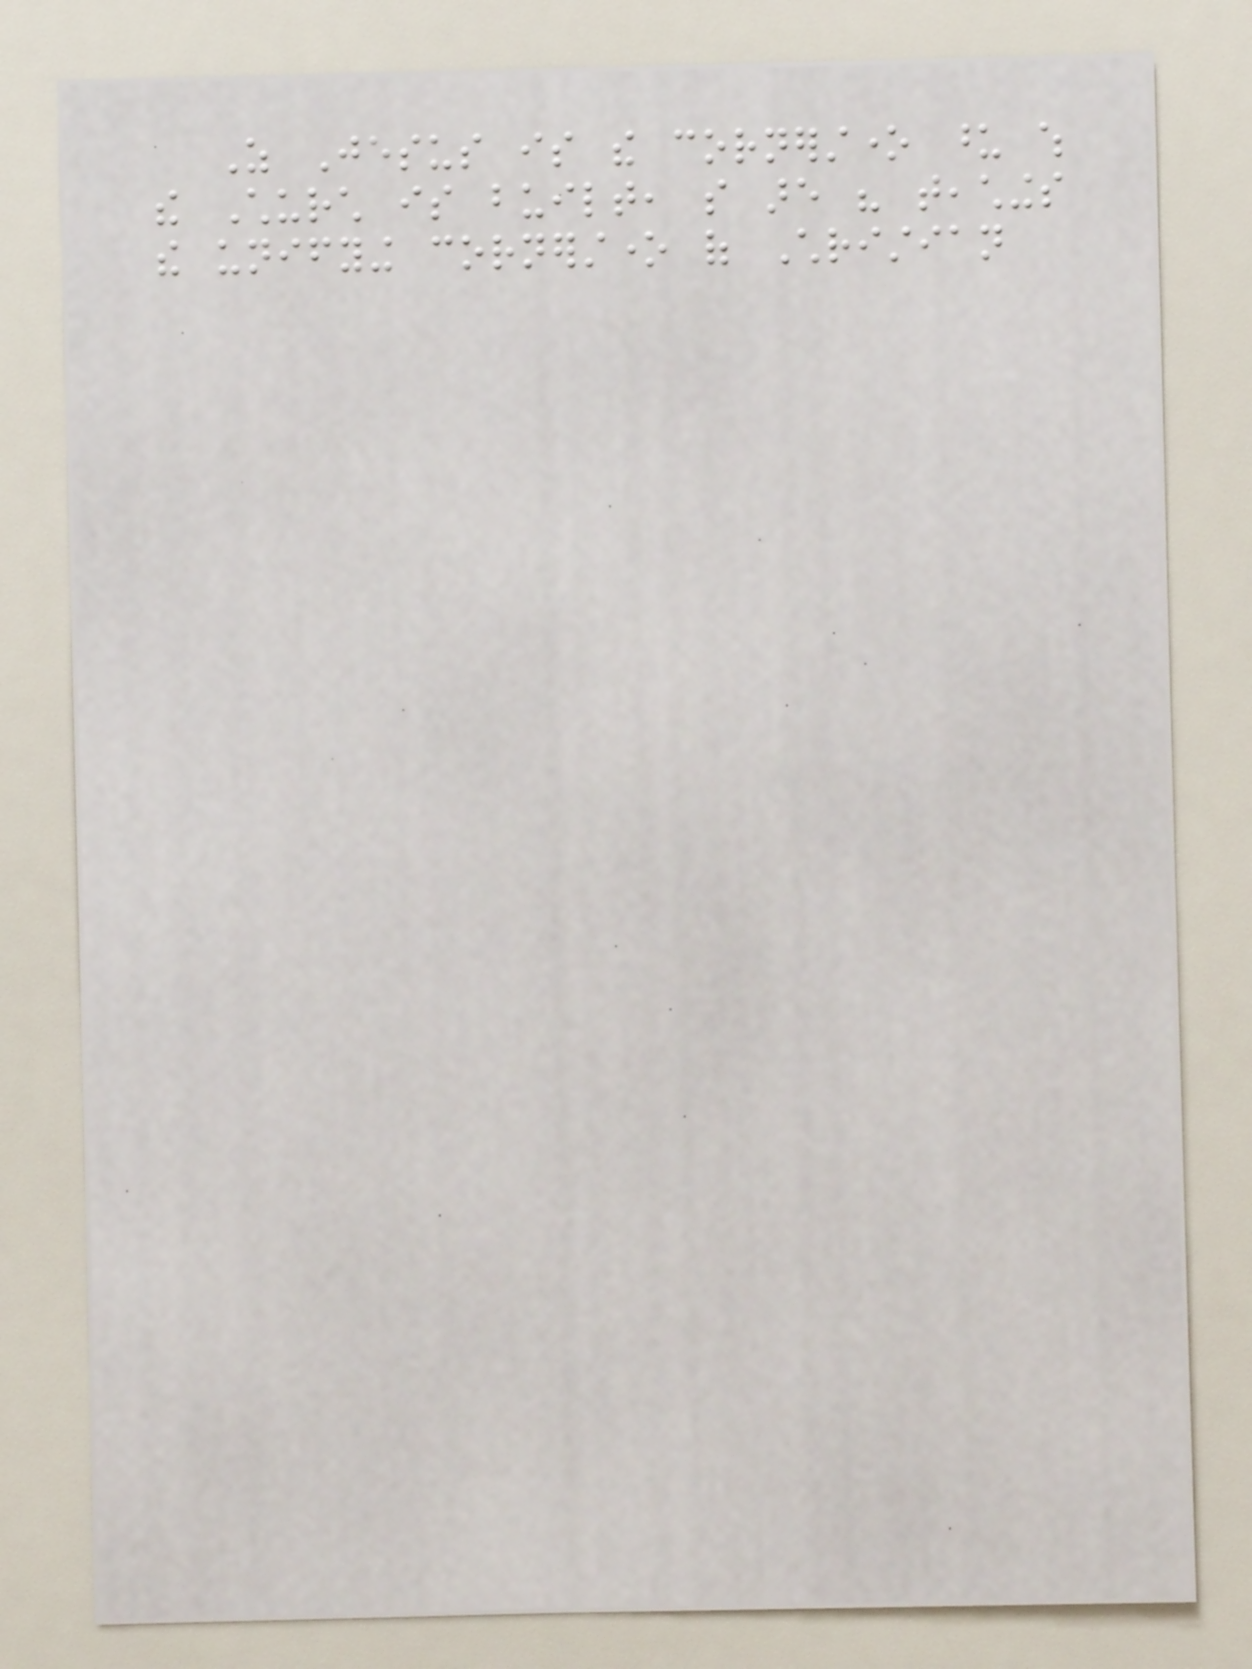As Jesus is the cornerstone upon which
the Church is built, so are his teachings
the unifying cornerstone of Christian
